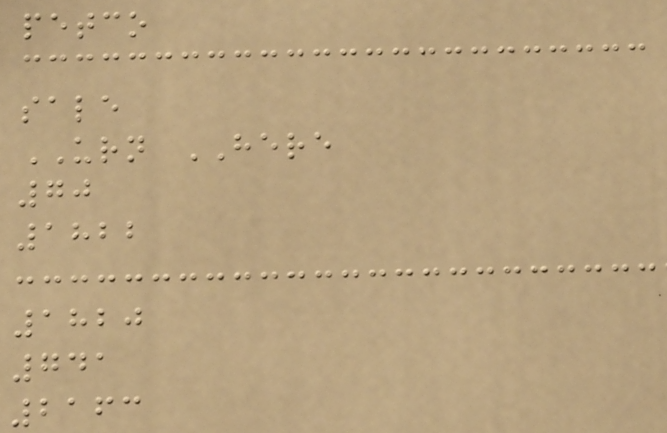petco
sale
URN HERE
70
1822
1820
741
2163
